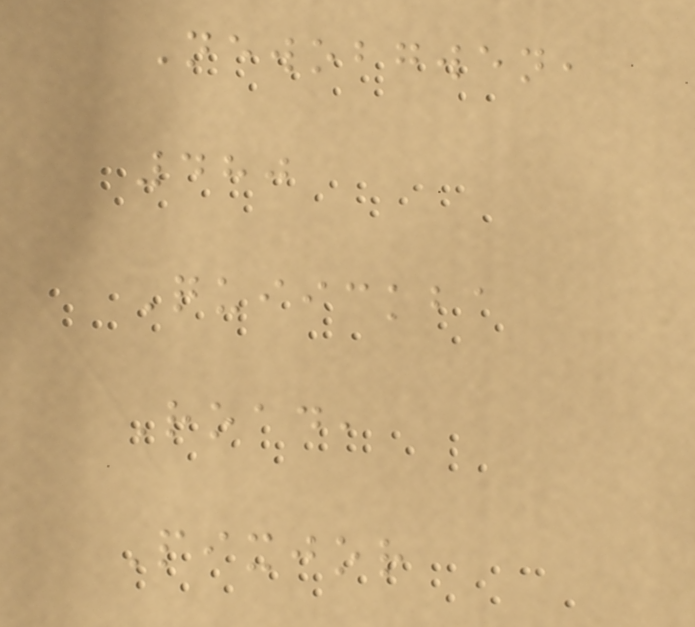Newobgwen,
480
Quiickba
Road,
Pixjor
